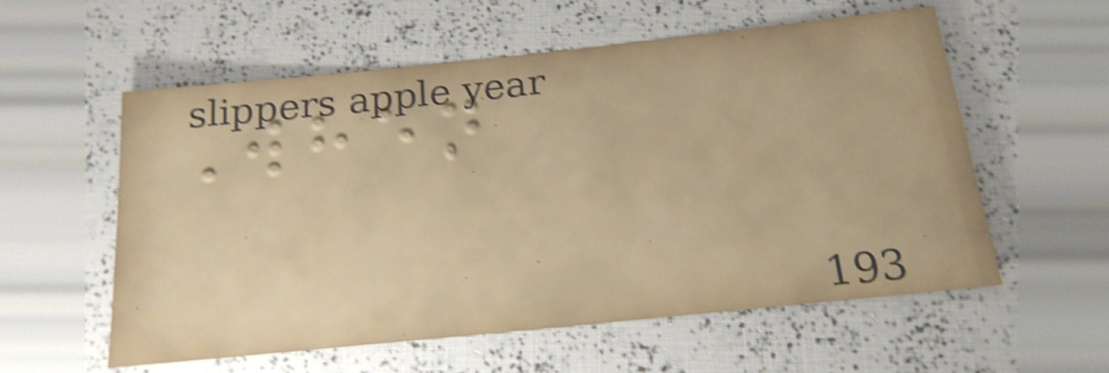When
